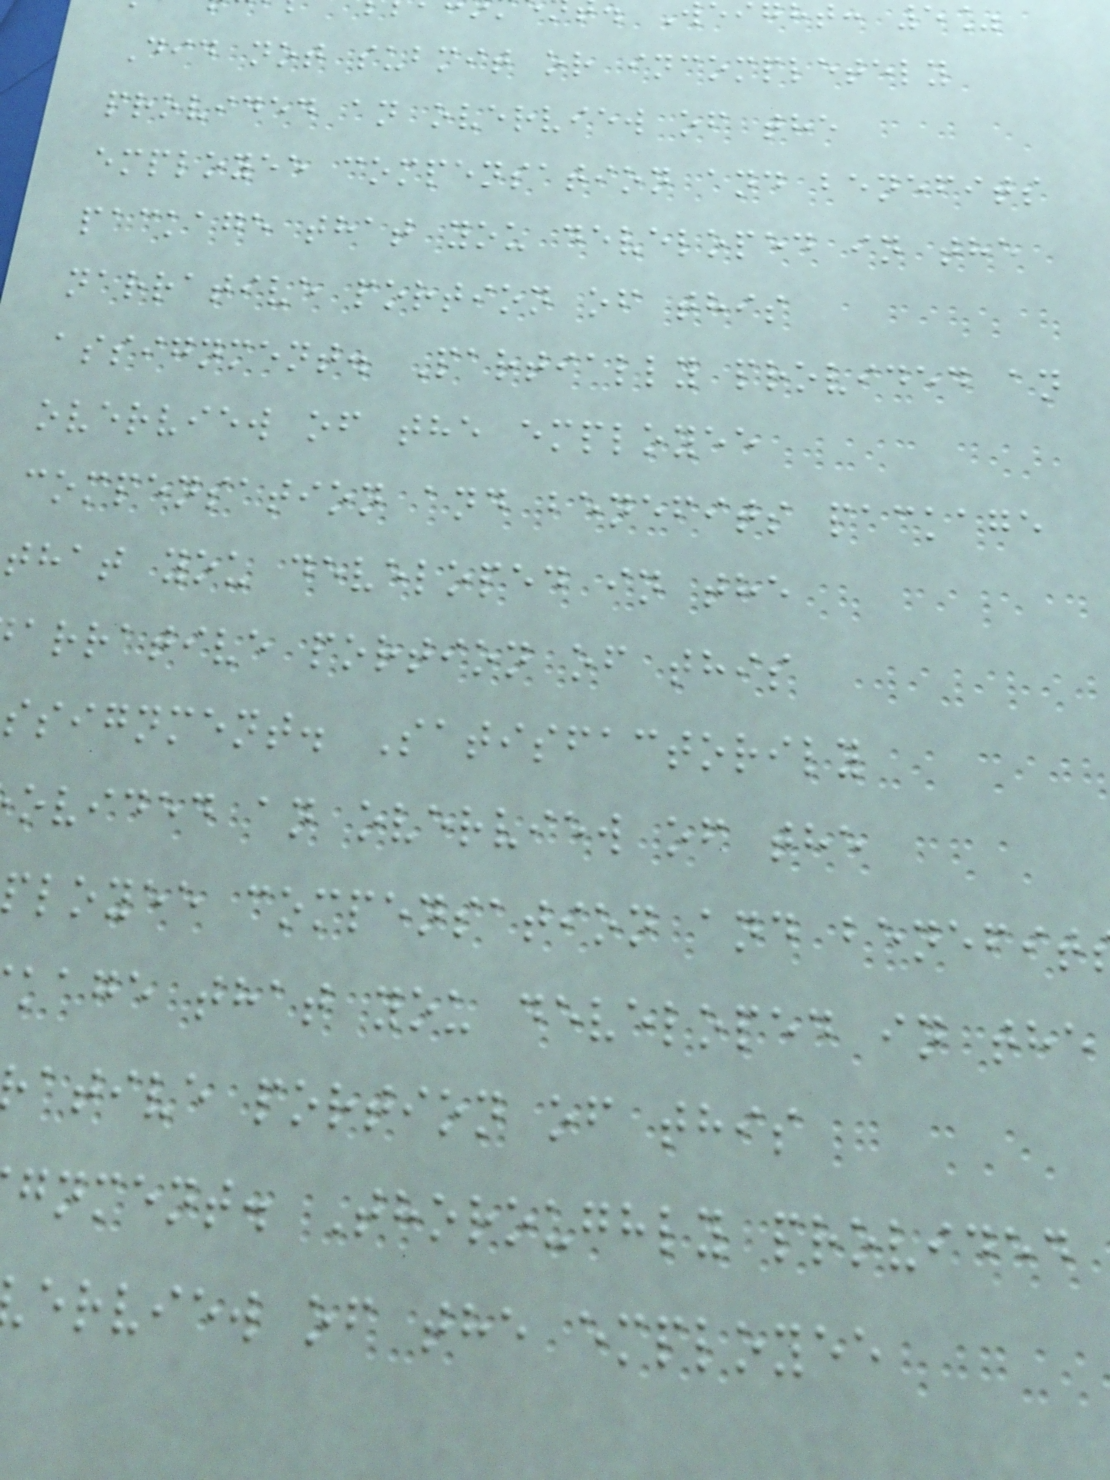ight: 5%
Did not submit or incompletely
provided an overview of the
employee compensation and benefits
package that you developed in the
narrative portion of this
assignment. Partially provided an
overview of the employee
compensation and benefits package
that you developed in the
arrative portion of this
ssignment. Satisfactorily
ovided an overview of the
loyee compensation and benefit
kage that you developed in the
ative portion of this
gnment. Thoroughly provided
erview of the employee
